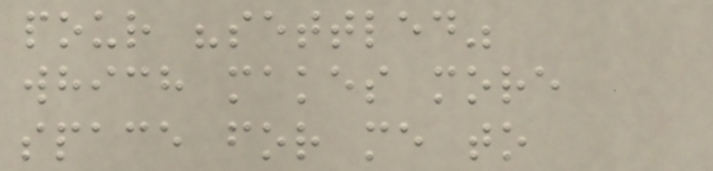pour "settled"
which makes more
space for me to
